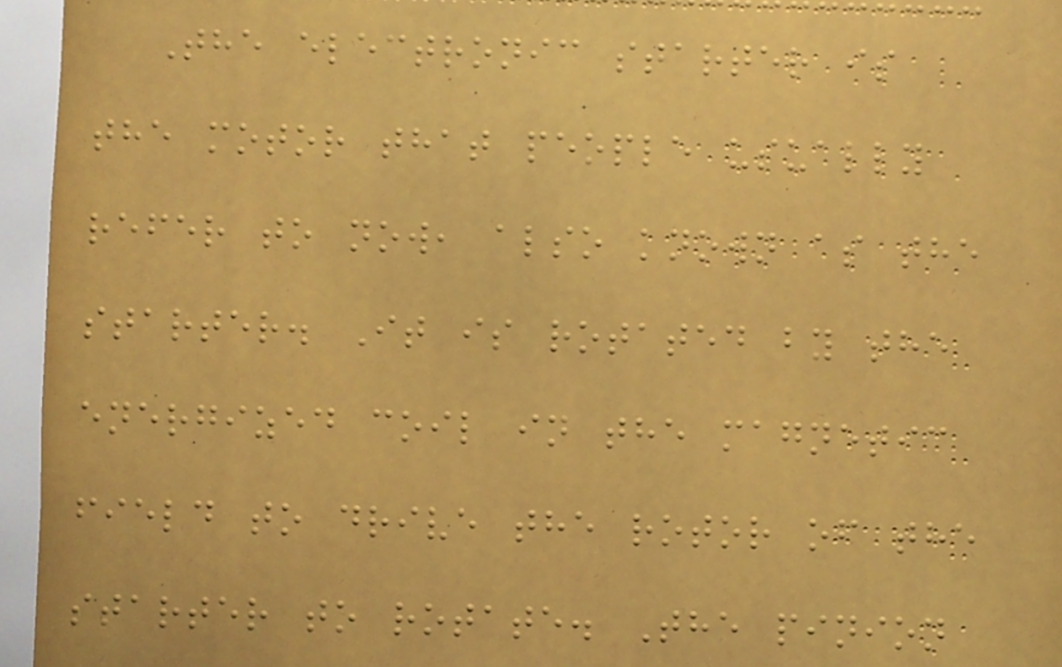The electronic starter is
the motor that people usually
refer to now, also known as the
starter. It is rotated by the
energized coil in the magnetic
field to drive the rotor of the
starter to rotate. The pinion
